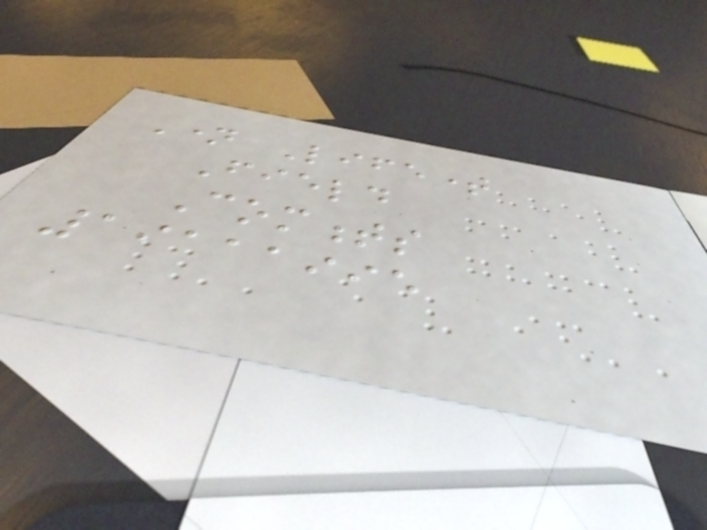Name Lifetime
Field
Comments
19111995
